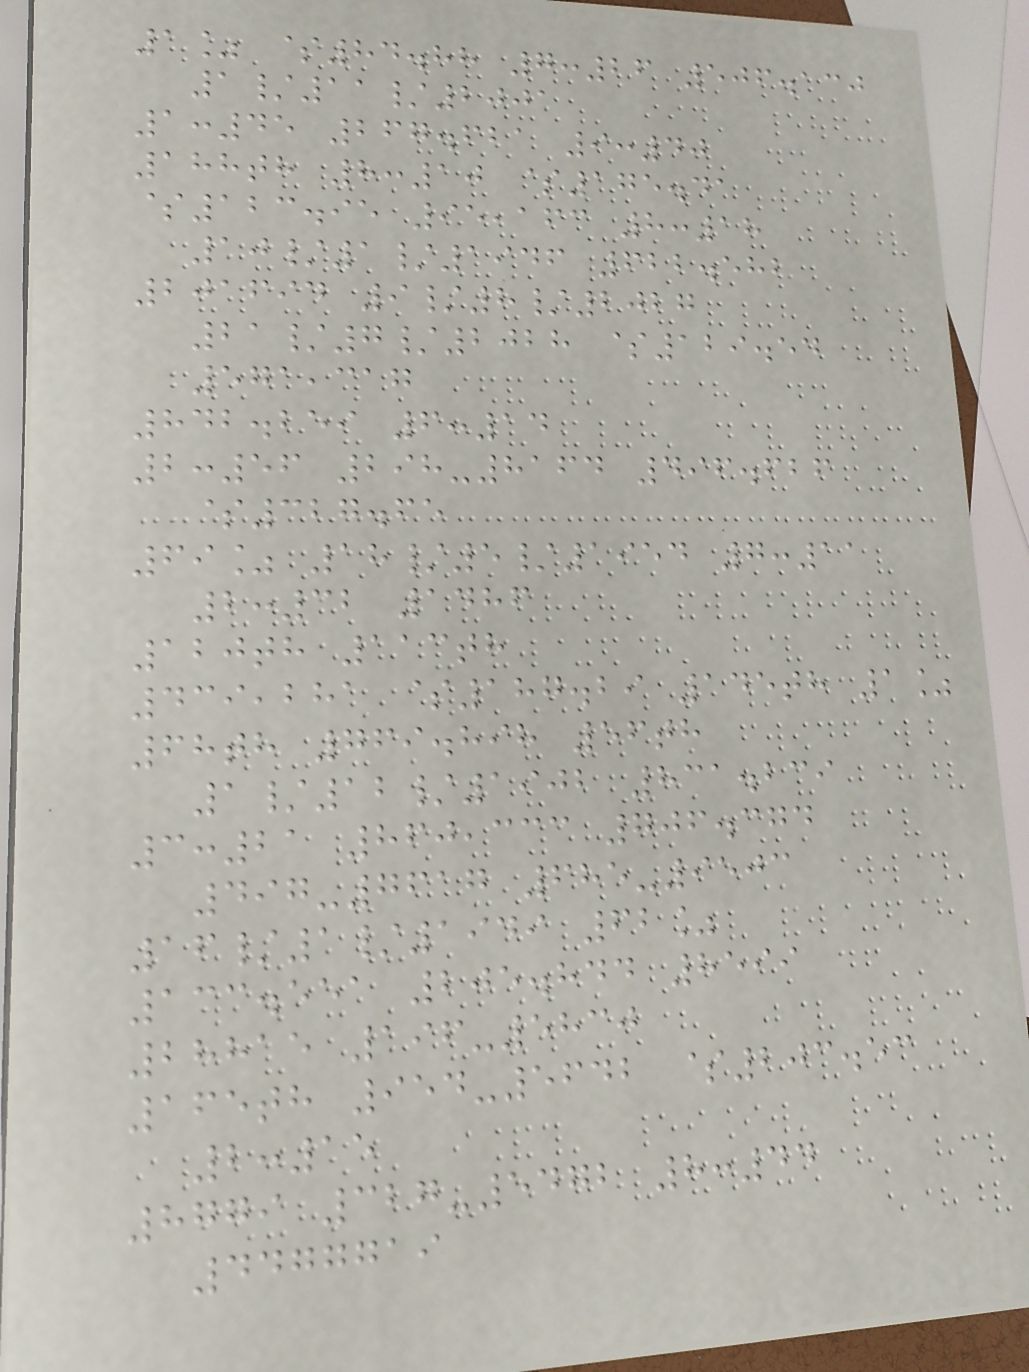1% $84.88 7:26 506.130
1/11/2001
1:45 267.621 9:40
188th 8:10 $175.41
$123.95 95,163 8:18
10/1/1946 622.582
201694 9/8/2027
21/7/2028 $129.54
571,317
842.259 6:14
2:56 298-8164 496.626
$327.65
69% 18/5/1954 7:11
2:32 1486
120th 113th
439,281 $187.29 145th 1%
68th 769.898 56th
1/12/1902 831.239
3:21 860,333 706.374
497-7617 685-9503
16/1/1949 62%
133.551 205.844 8599
28815 196-5830
165th 954-5642 $203.53
2:15
8779 327-5472 8:44
4477719
